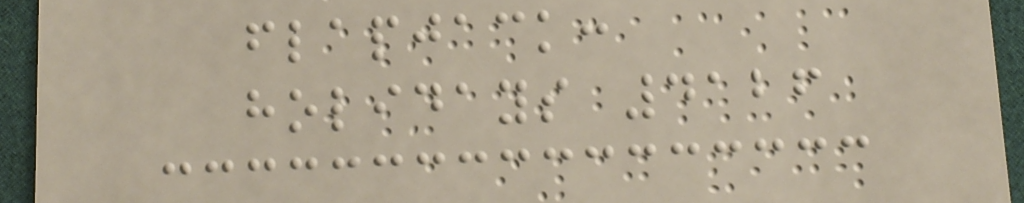flapjack:
holidays 4126
